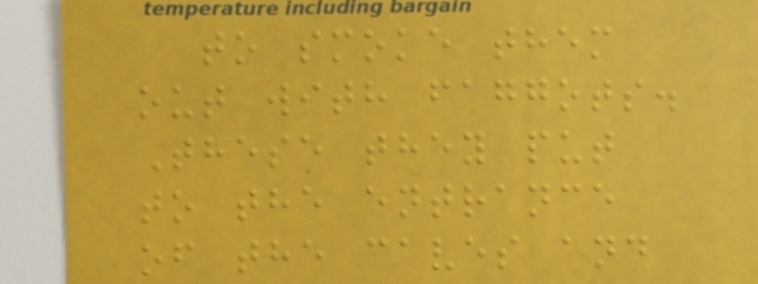to smoke them
out with faggots.
These they put
to the entrance
of the caves and
